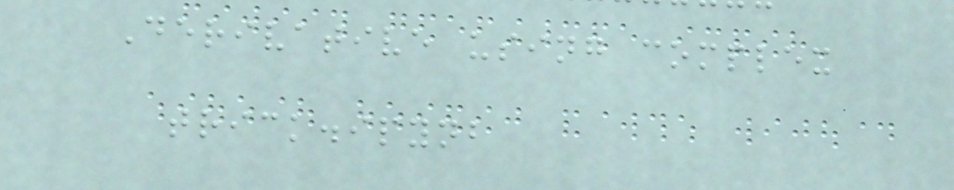Derivative using complex
trick.ipynb
